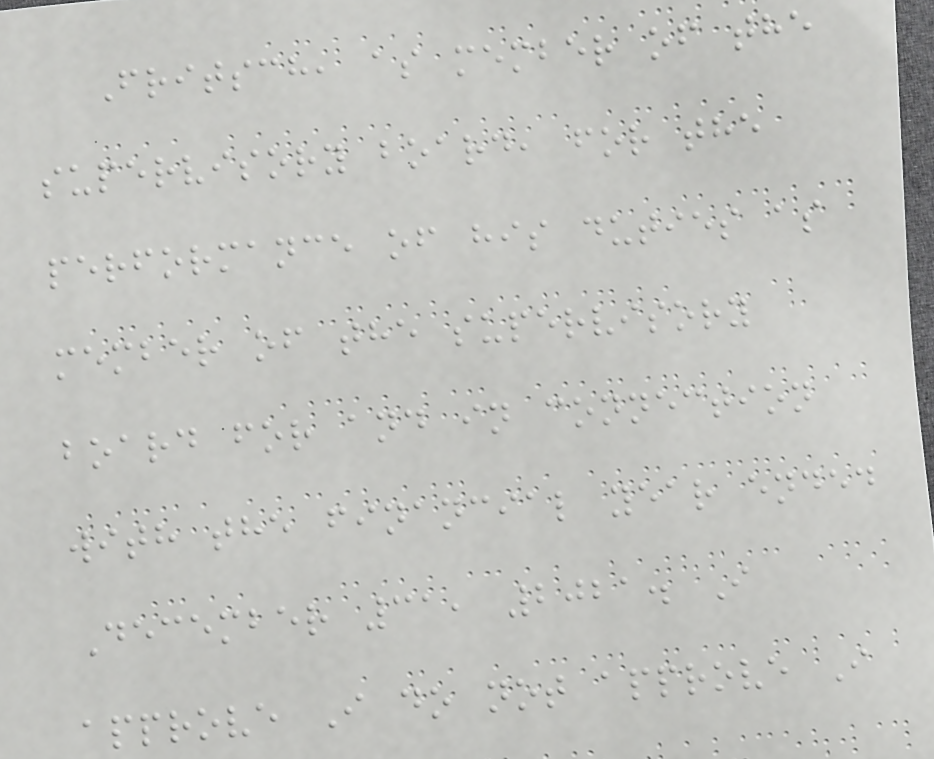Fritsch, as member of the
supervisory board, for the
performance of his duties as
member of the supervisory
board for and in connection
with the financial year ended
December 31, 2021. I
approve I do not approve I
